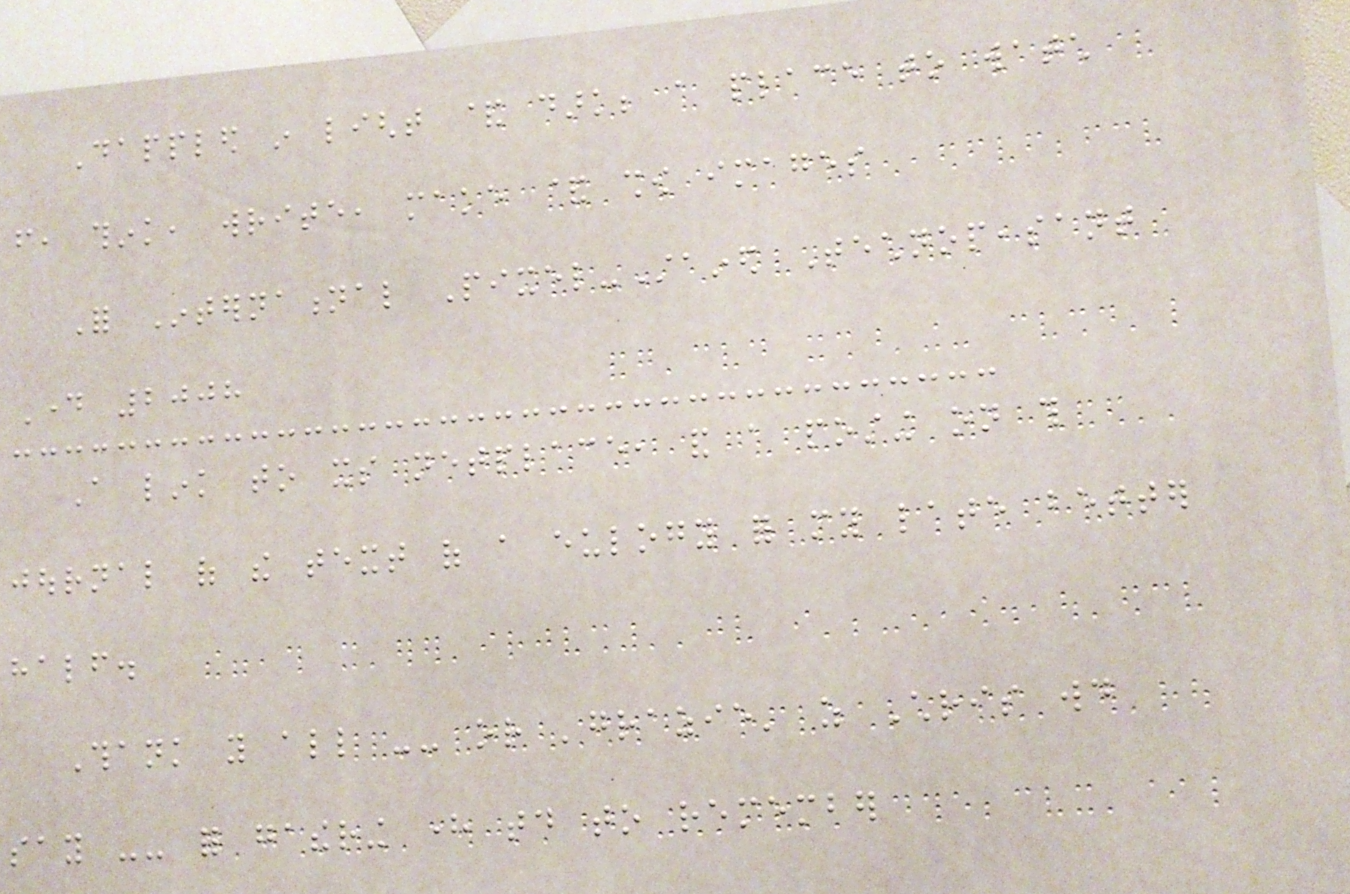Dappled in light & dark; a place to watch
from, think, write, make & show images
For International Pixel-Stained Technopeasant
Day 2008
A link to its netplace, and a posting on this
journal of the text of a eulogy for my late better
half.
Thank you all -- or 'grazie' as Chris would
say -- for gathering here today to remember
